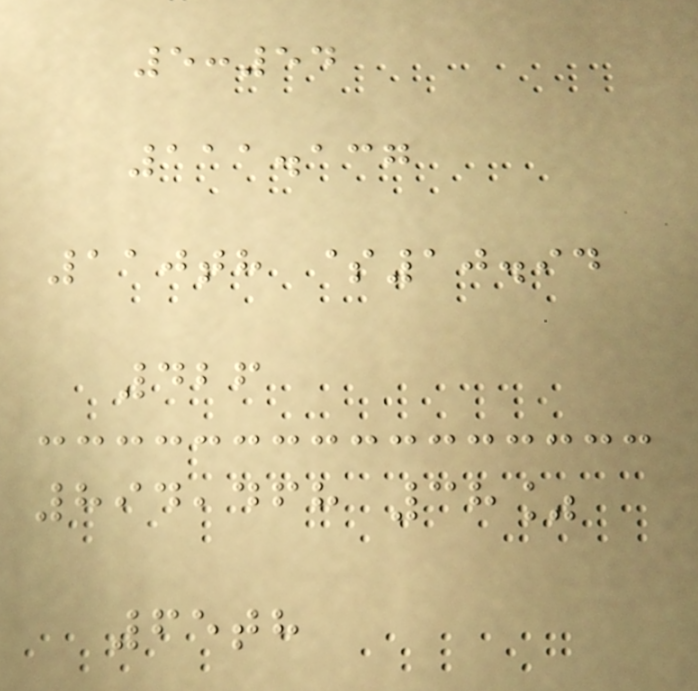5:54
111.137
110th $10.94
426
894,468 38%
65th
